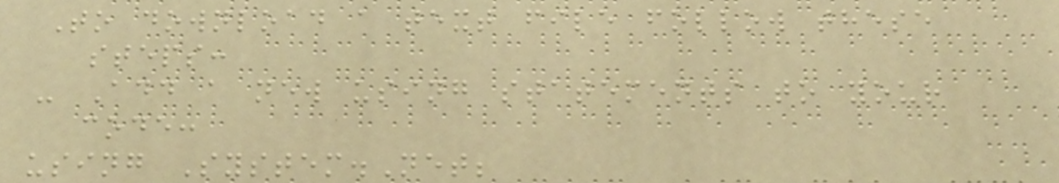To download a text file follow these
steps:
- Add a new using statements to your
code:
using System.Net;
